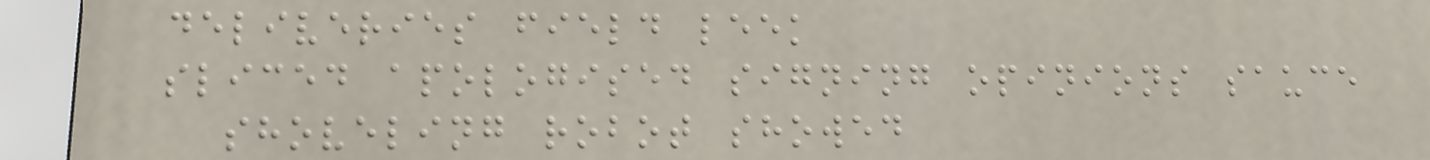deliveries field leek
sliced apologised signing opinions sauce
shoveling robot showed
